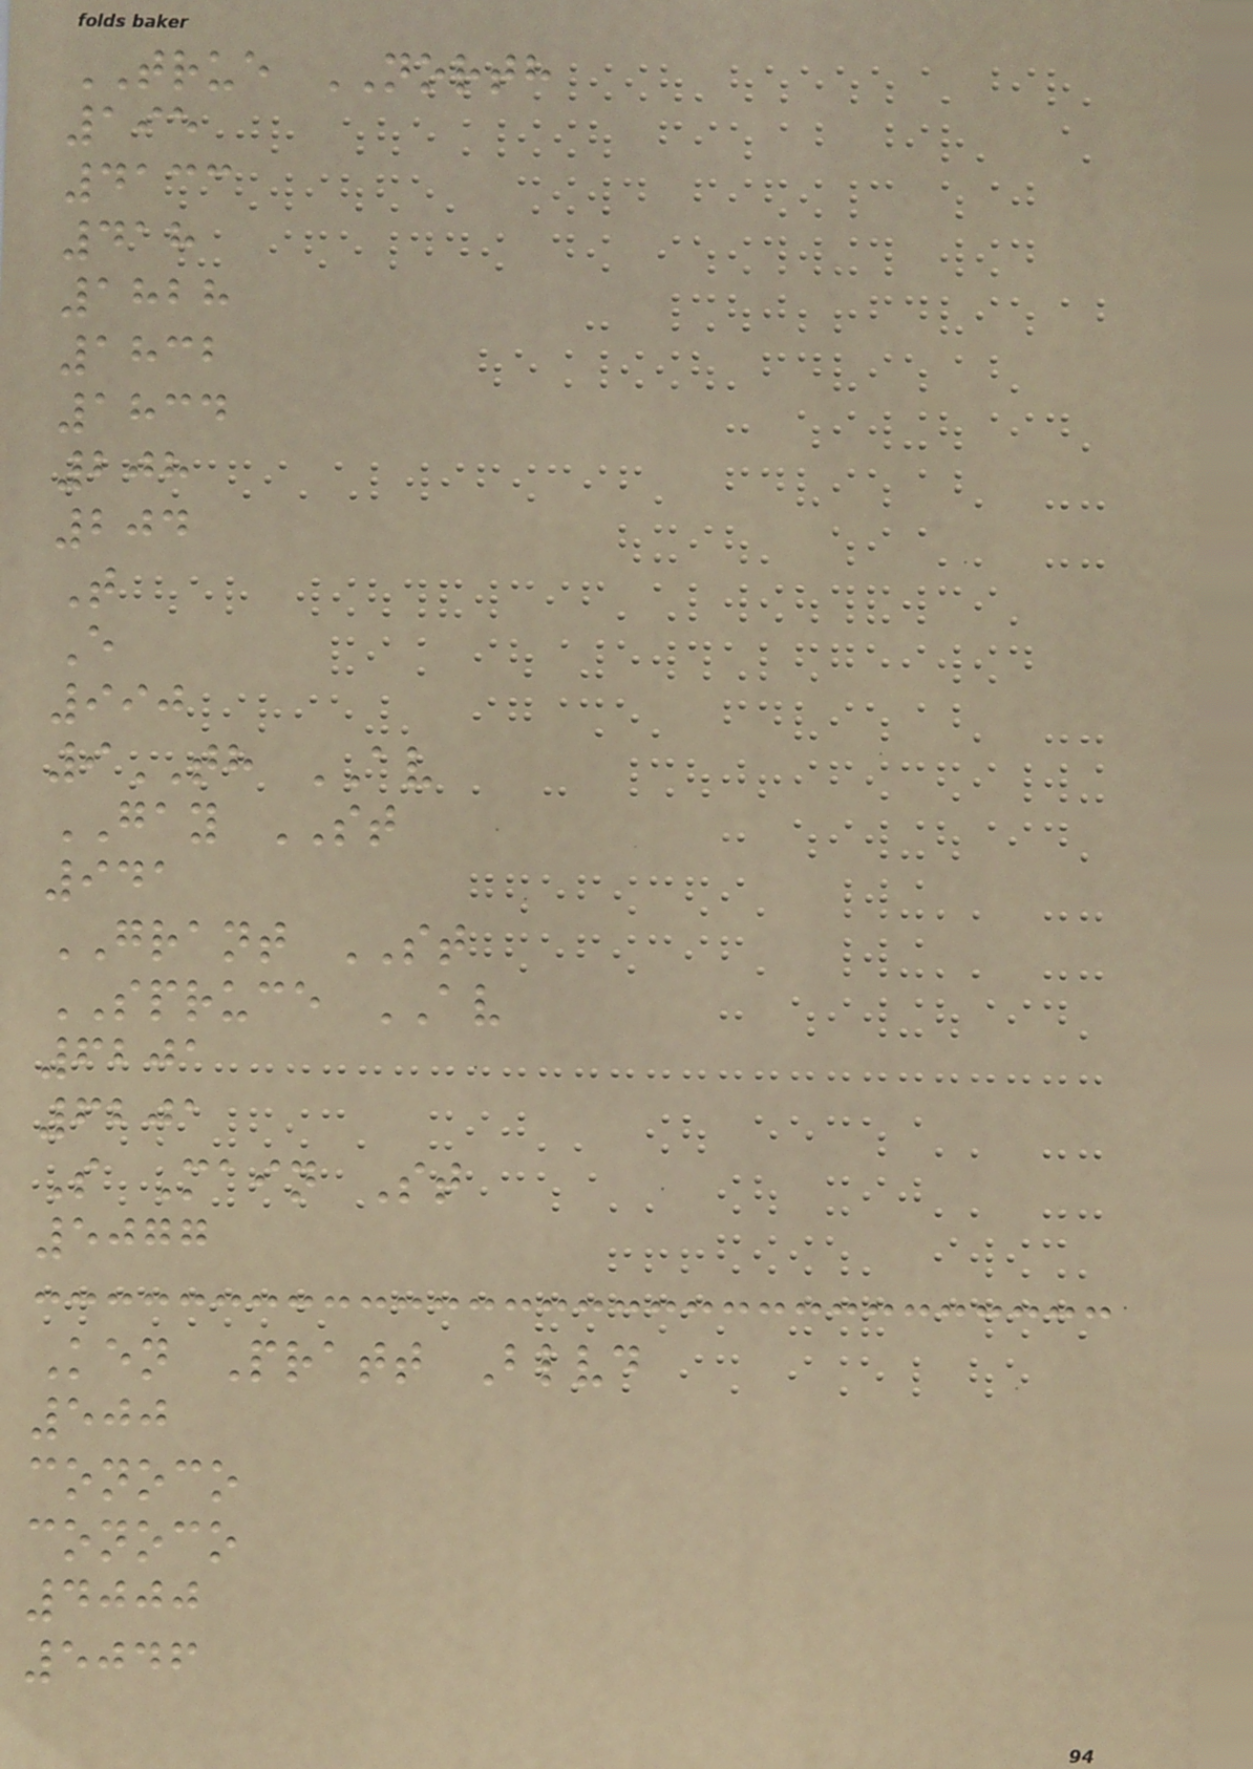TRUE NORTH
195
4133
418
1828
1832
1834
208
204
T
E
990
9TH AV
GAY ST
941
GRANT ST
SPRUCE AV
6201
6201
S Main St
5077
Ken Pratt Blvd
500
conoco
conoco
4000
5046
